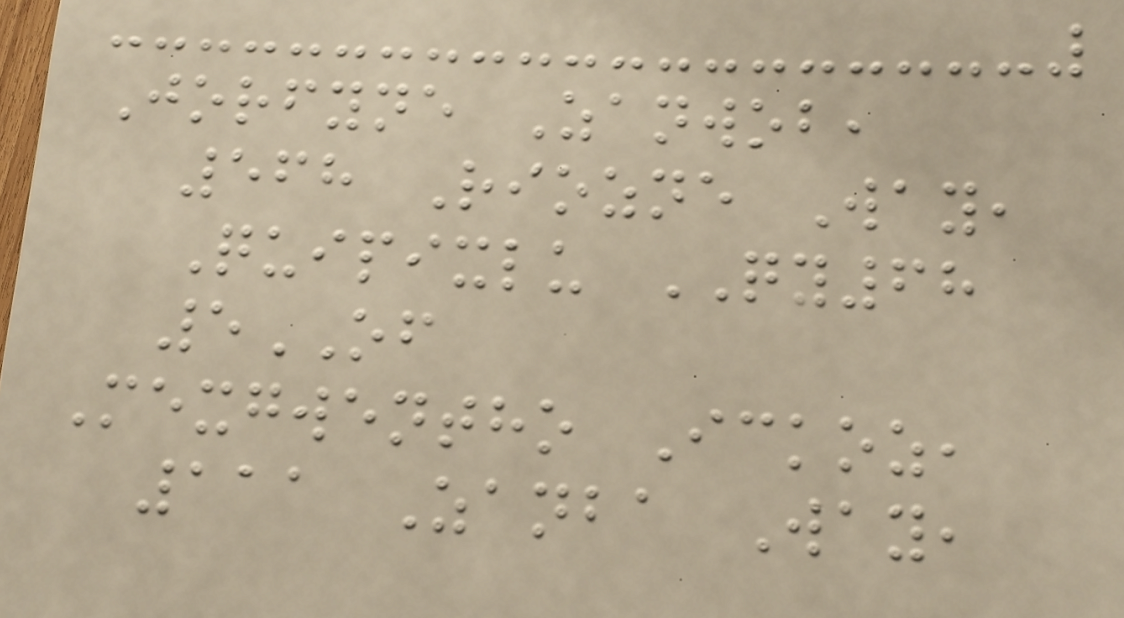Jorfyne Zanwob,
568 Riozne Way,
Quipixlu QY68
5OF
Mexgwentho Ickoz,
111 Zanba Way,
